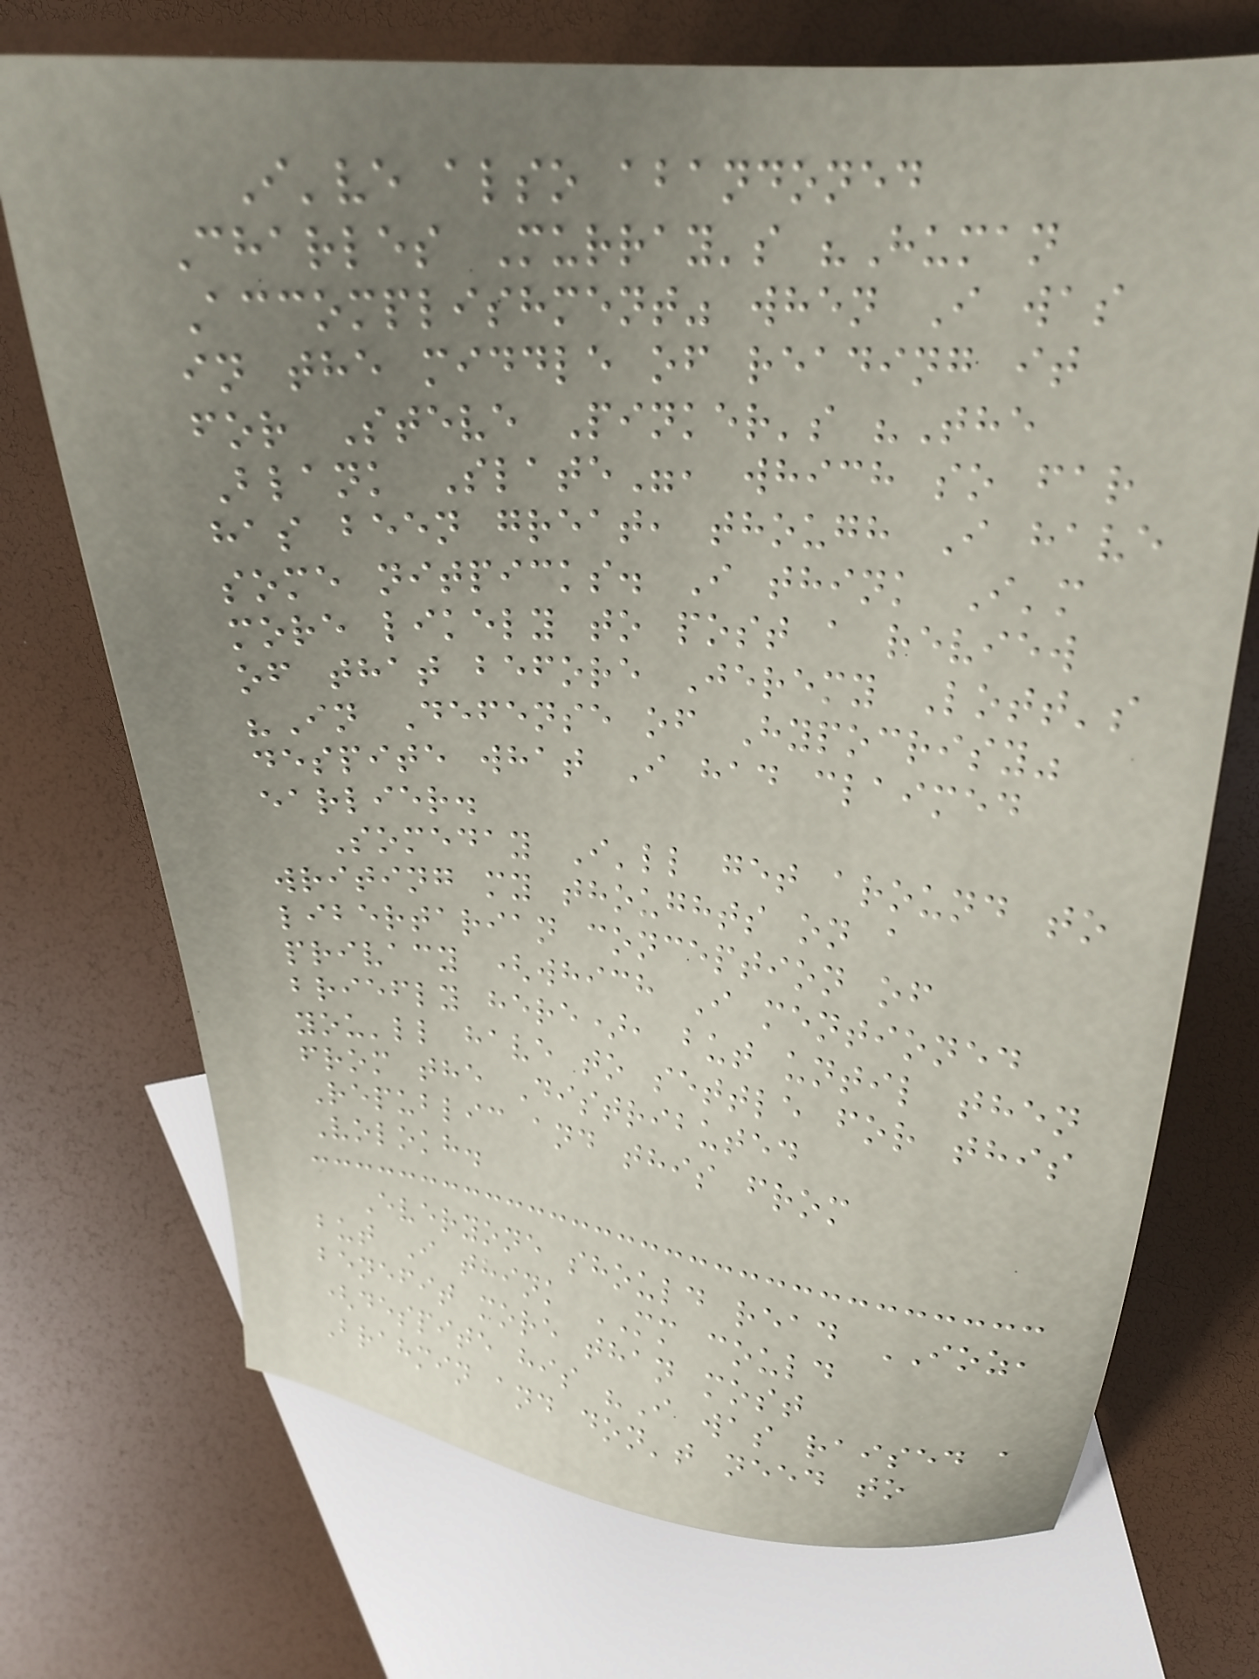I've also abandoned
Charles Murray's "Human
Accomplishment" when I was
in the middle of reading it
for Steve Pinker's "The
Blank Slate", which so far
has been great, though I have
some nitpicks. I think I'm
more likely to post a review
of that before Jeremy Lott's
"In Defense of Hypocrisy"
despite what I had claimed
earlier.
Someday I'll get around to
writing my thoughts on a
libertarian conception of
privacy (which I mentioned
briefly here), but until then
you'll have to settle for this
from the Distributed
Republic and this from
Volokh.
Everyone should read IOZ,
but I think MM could
benefit more than most
(despite his "I was raised a
Brahmin and don't need to
